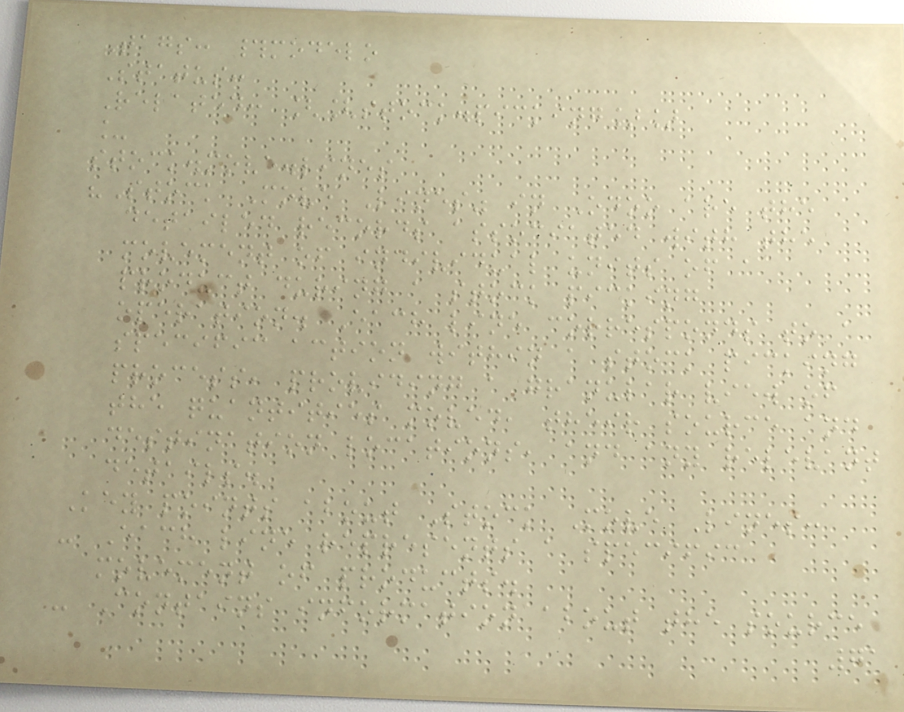Tags: #modelo
Status:
Related: [[stock.picking]]
_
stock.move.lines
"Stock Move Lines" in Odoo are the
detailed records associated with the
movement of individual units of a
product during a stock picking
operation. Each line corresponds to a
specific action within a stock picking
process, providing a granular view of
the quantities moved, their source and
destination locations, and any relevant
details.
Key points about Stock Move Lines:
- Each line represents a specific
movement of products.
- Contains information about the source
71
